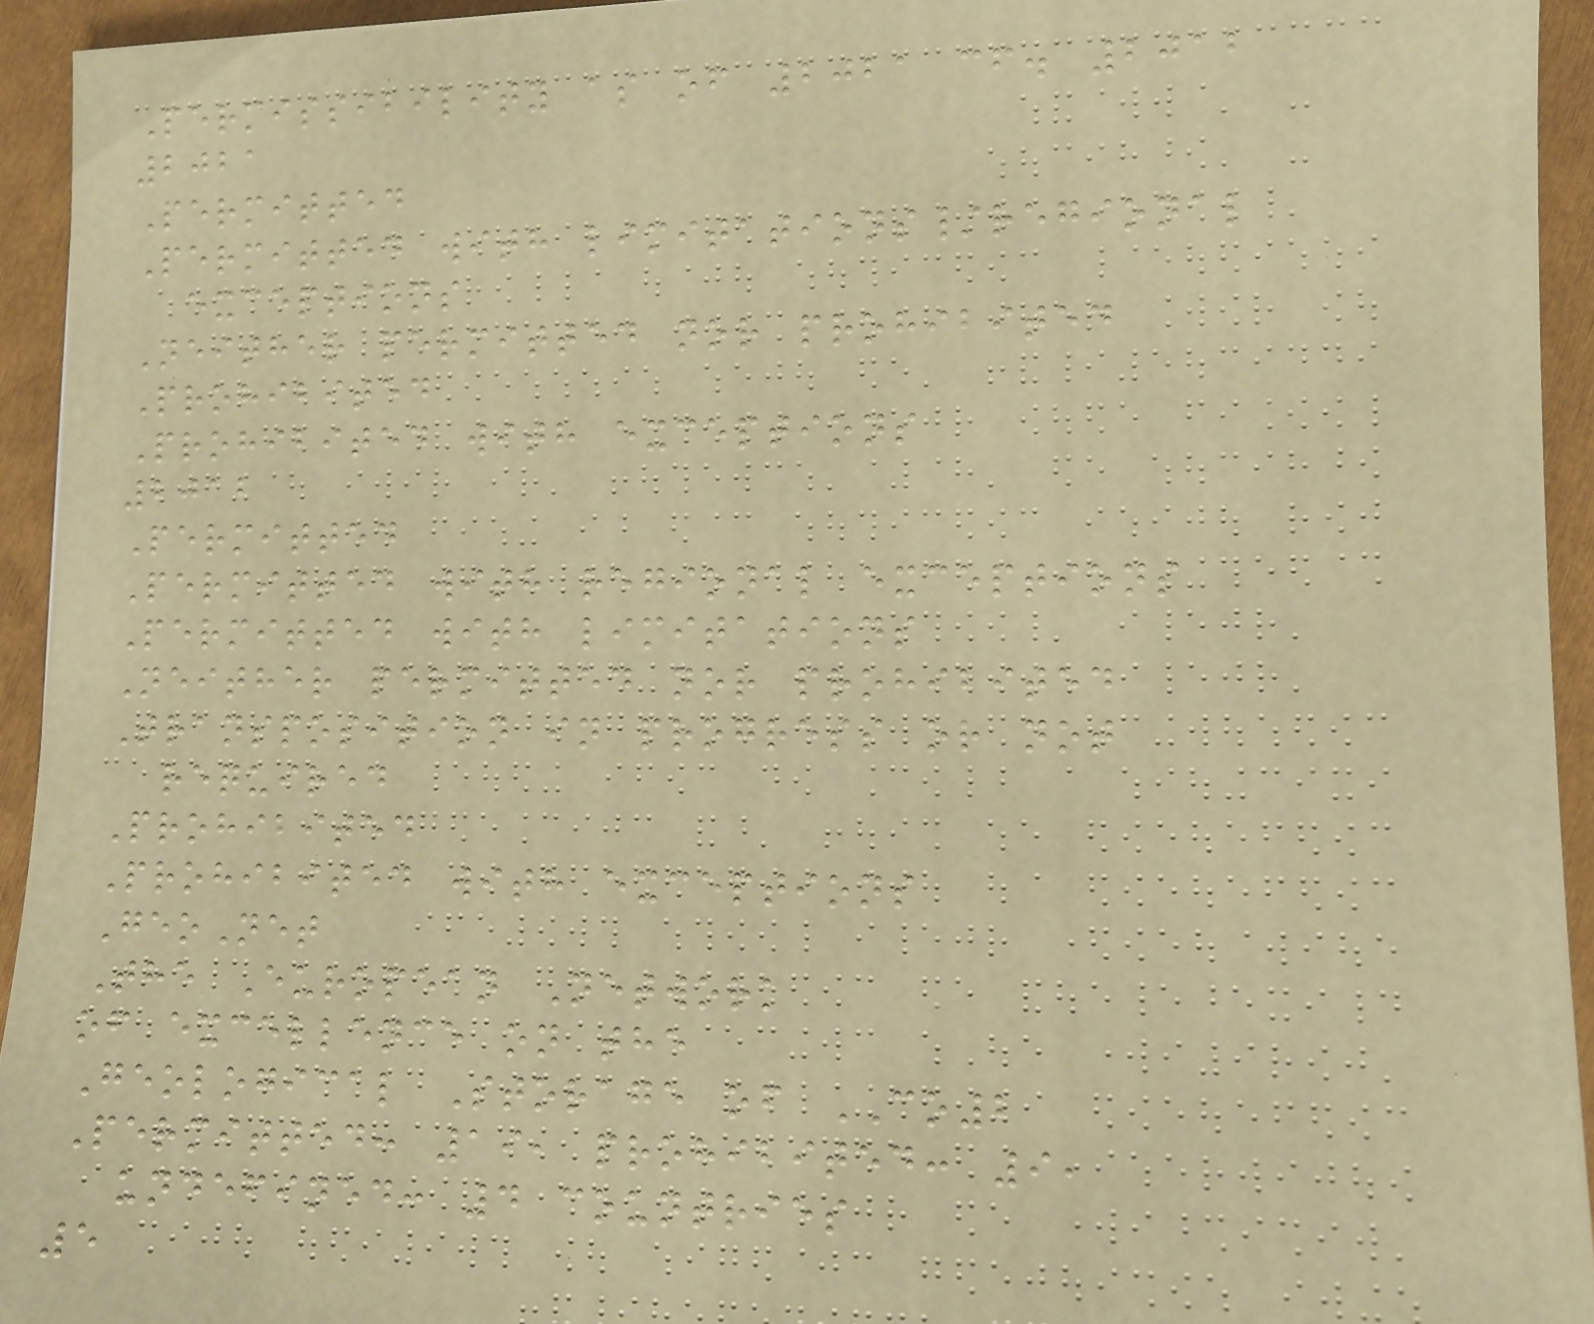Permissibility as of 2021 cf. 2012
2021
Permitted
Permitted with limitations/regional
exceptions
Neither permitted nor prohibited
Prohibited
Prohibited with exceptions
2012
Permitted
Permitted with regional exceptions
Permitted with limitations
Neither permitted nor prohibited
Transposition in progress or not
required
Prohibited
Prohibited with exceptions
GeoNet
The European Network
of excellence on the
Geological Storage of CO2
Permitted: 19, prohibited: 9,
undefined: 4 countries
5
